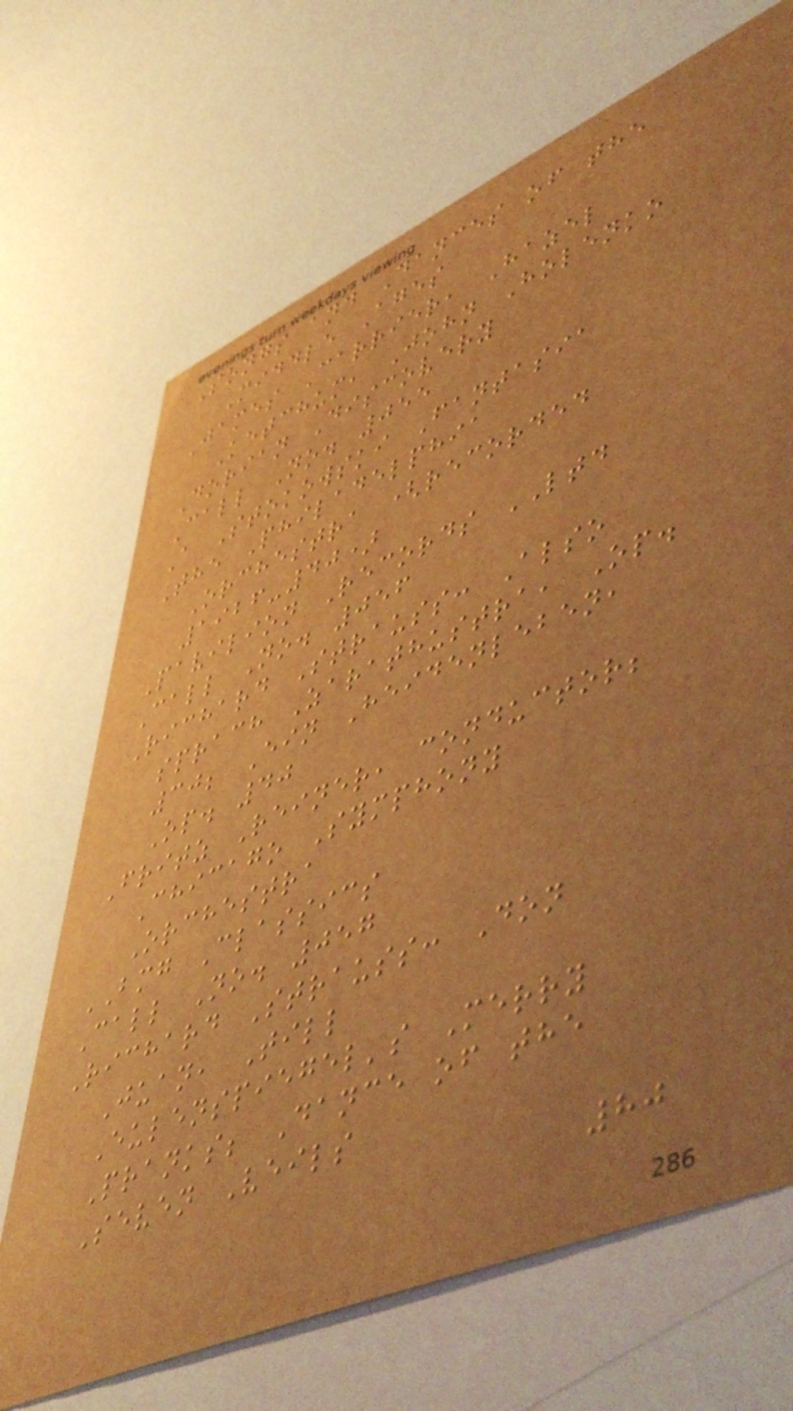Songs and Dances of the
Middle Ages
James Carrier, Hazel
Ketchum, John Holenko
Dorian Discovery
Call No. 055
A Stokowski Fantasia
The Philadelphia
Orchestra (recorded
1926-40)
Pavilion Records LTD
Call No. 056
Richard Strauss: Also
sprach Zarathustra, Op.
30; Ein Heidenleben,
Op. 40
Fritz Reiner, conductor;
Chicago Symphony
Orchestra
BMG Classics
Call No. 057
Richard Strauss: Don
Juan, Till
Eulenspiegel's Merry
Pranks; Dance of the
Seven Veils
80
